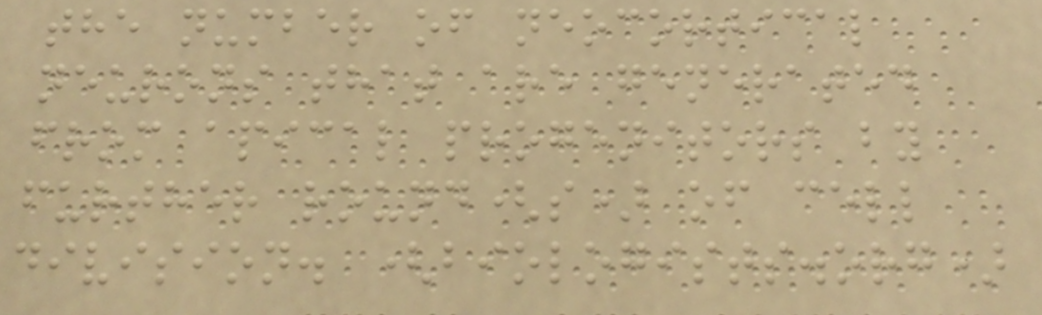the number of neocortical
neurons that are generated
from apical progenitors by
further round(s) of cell
division. (biologists.org)
